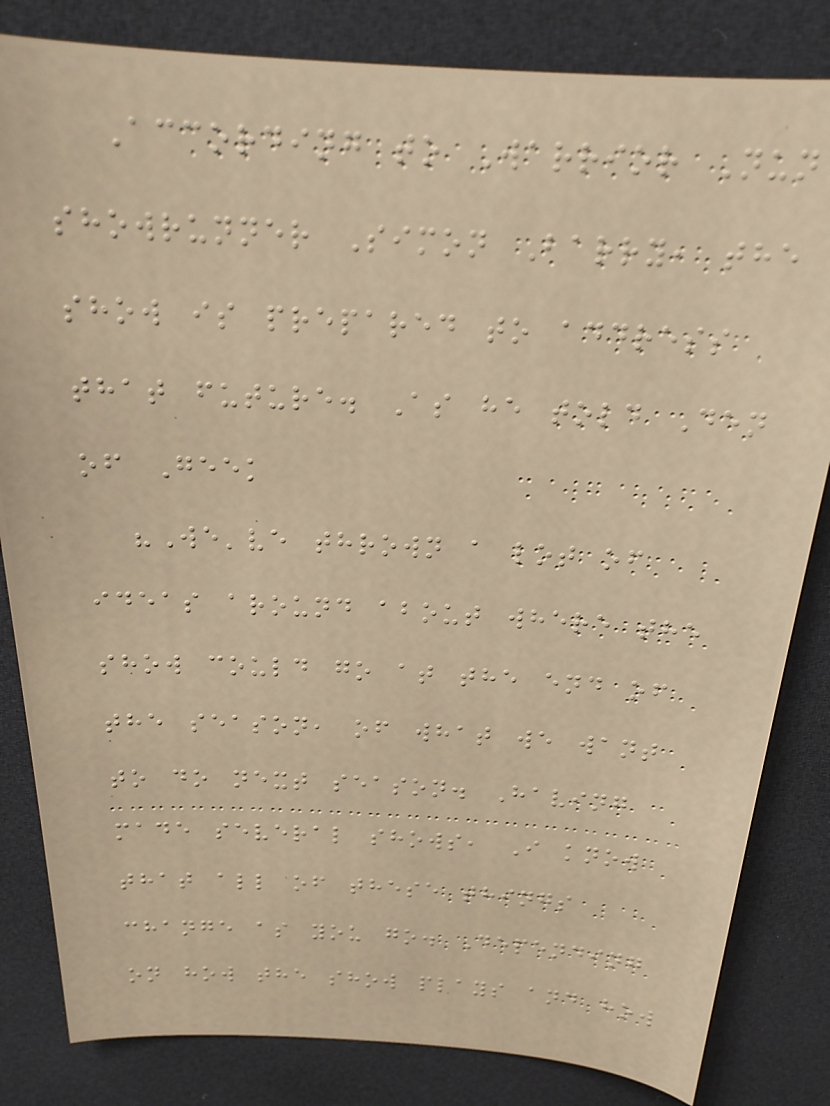According to Warrior Nun
showrunner Simon Barry, the
show is prepared to address
that future. As he told Den
of Geek
"We've thrown a lot of
ideas around about where the
show could go at the end of
the season, of what we want
to do next season. Having
made several shows, I know
that all of these things
change as you go. Depending
on how the show plays and how
